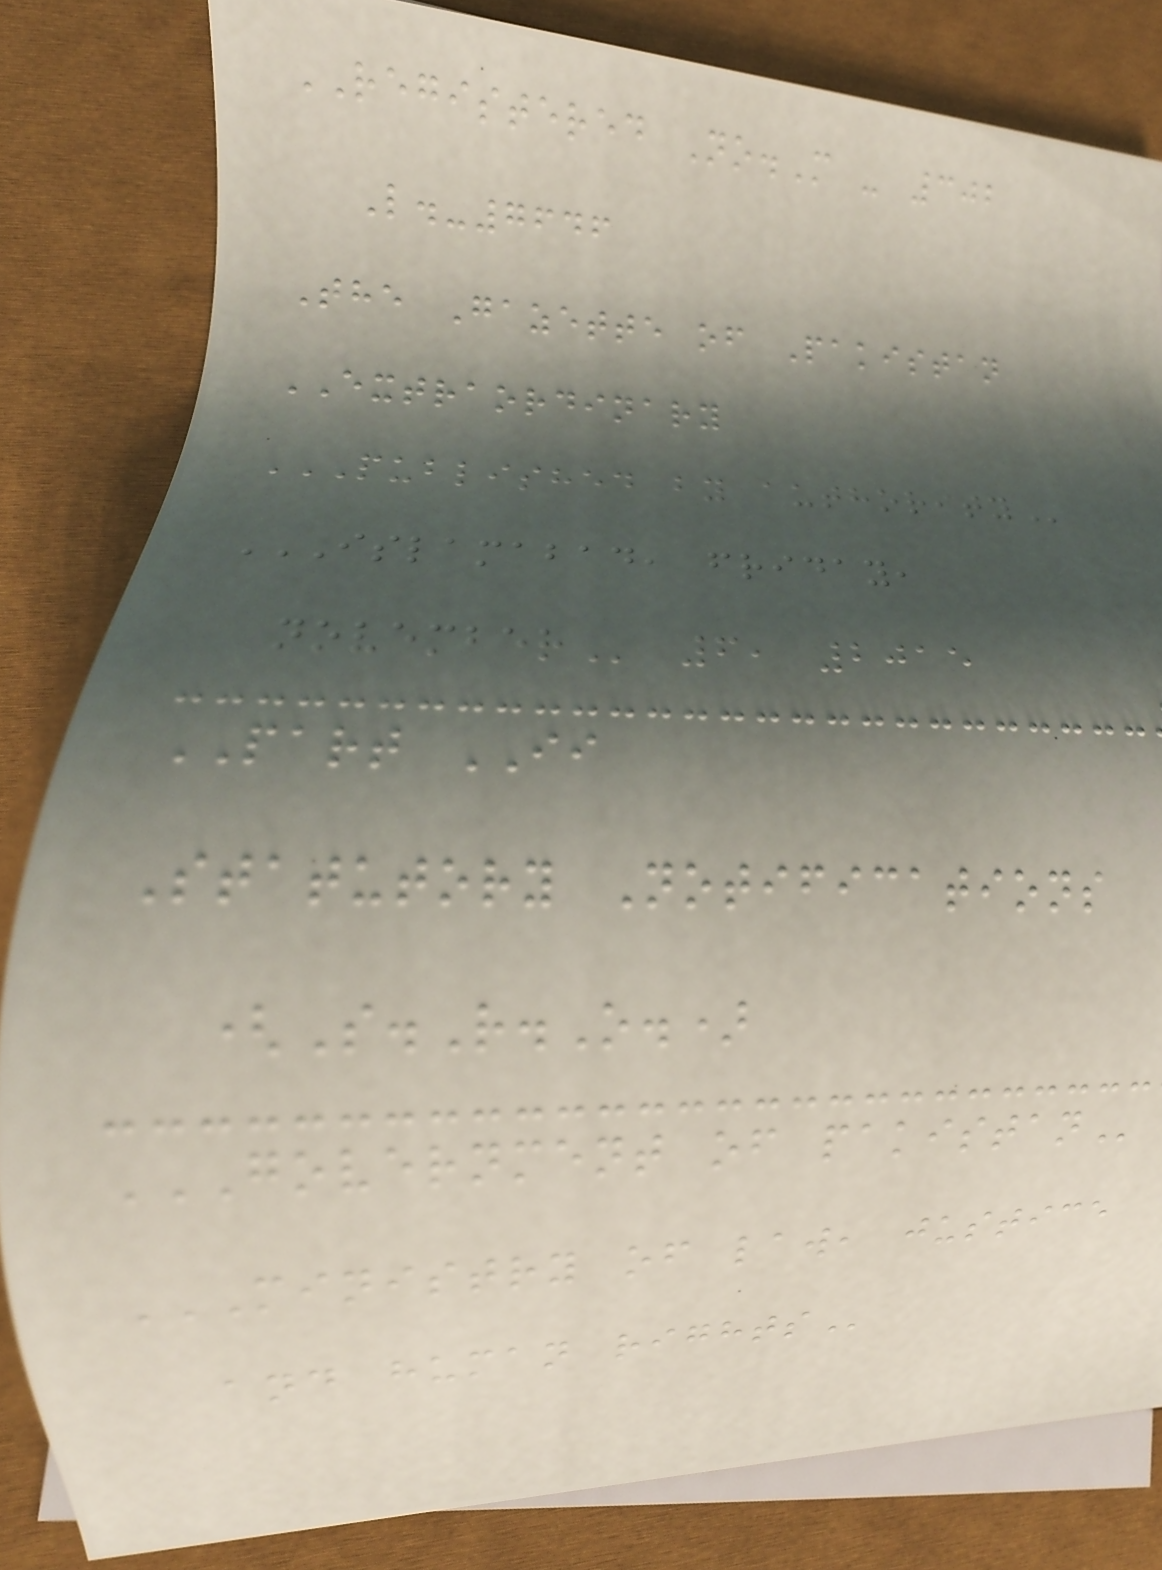REGISTERED No.M - 302
L.-7646
The Gazette of Pakistan
EXTRAORDINARY
PUBLISHED BY AUTHORITY
ISLAMABAD, FRIDAY,
NOVEMBER 6, 2015
PART II
Statutory Notifications
(S.R.O.)
GOVERNMENT OF PAKISTAN
MINISTRY OF LAW, JUSTICE
AND HUMAN RIGHTS
